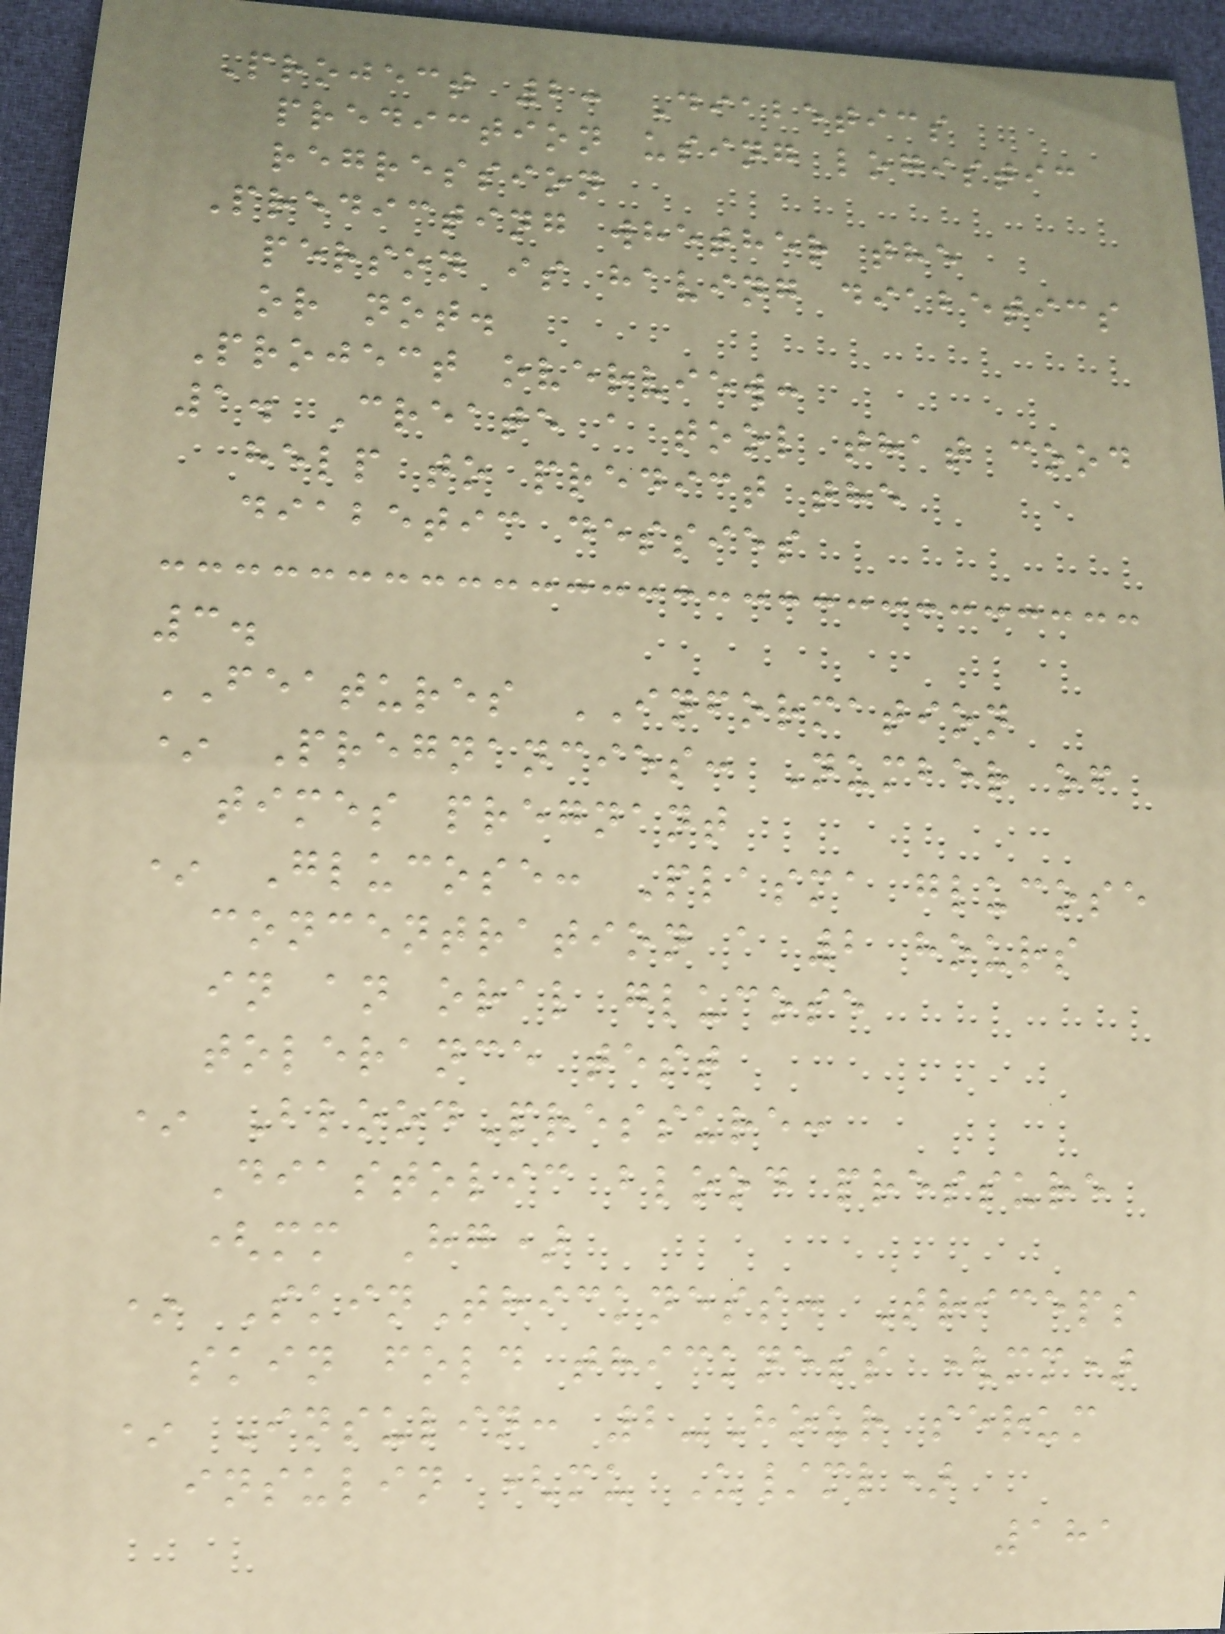Project 2: Diabetics
prediction using logistic
regression
Predicting whether the
person is having diabetics
or not.
Project overview:
1. Create a tool that cood
help to predict the
diabetic dessies
3.
FEATURES INFORMATION
* Pregnancies: Number of
times pregnant
* Glucose: Plasma glucose
concentration a 2 hours
in an oral glucose
tolerance test
* BloodPressure:
Diastolic blood pressure
(mm Hg)
* SkinThickness: Triceps
skin fold thickness (mm)
* Insulin: 2-Hour serum
insulin (mu U/ml)
181
